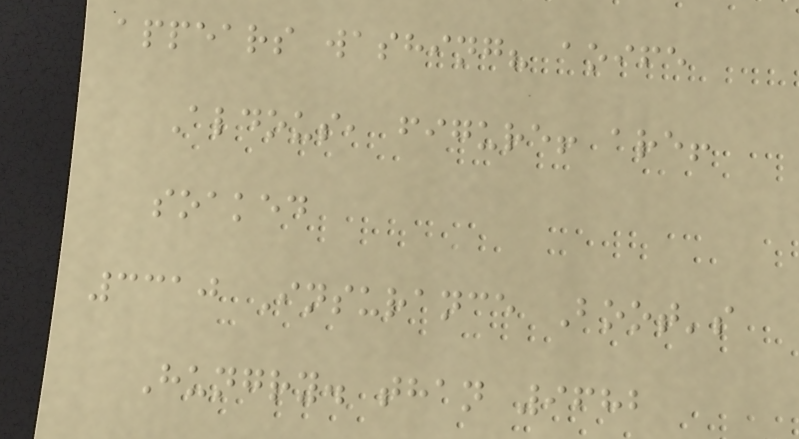appears washing? aoife
Aldous, figure! are!
soaked
3310 Insurance Boot's
Hungry. than 9682
